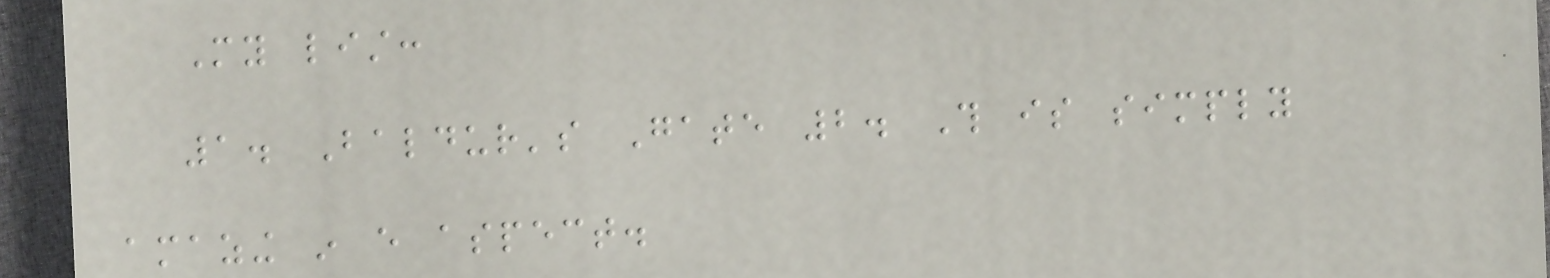My list:
1. Baldur's Gate 2. This is simply
amazing in every aspect.
